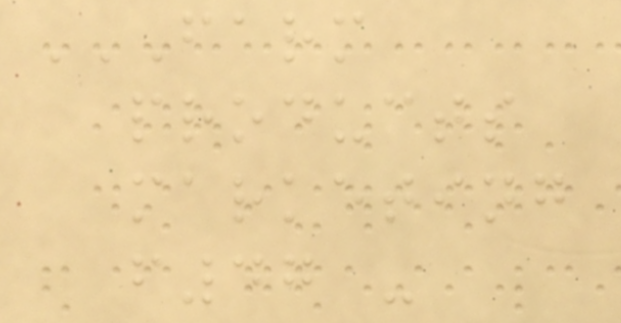FARM
PRODUCTS
MARKETING
F47 -
